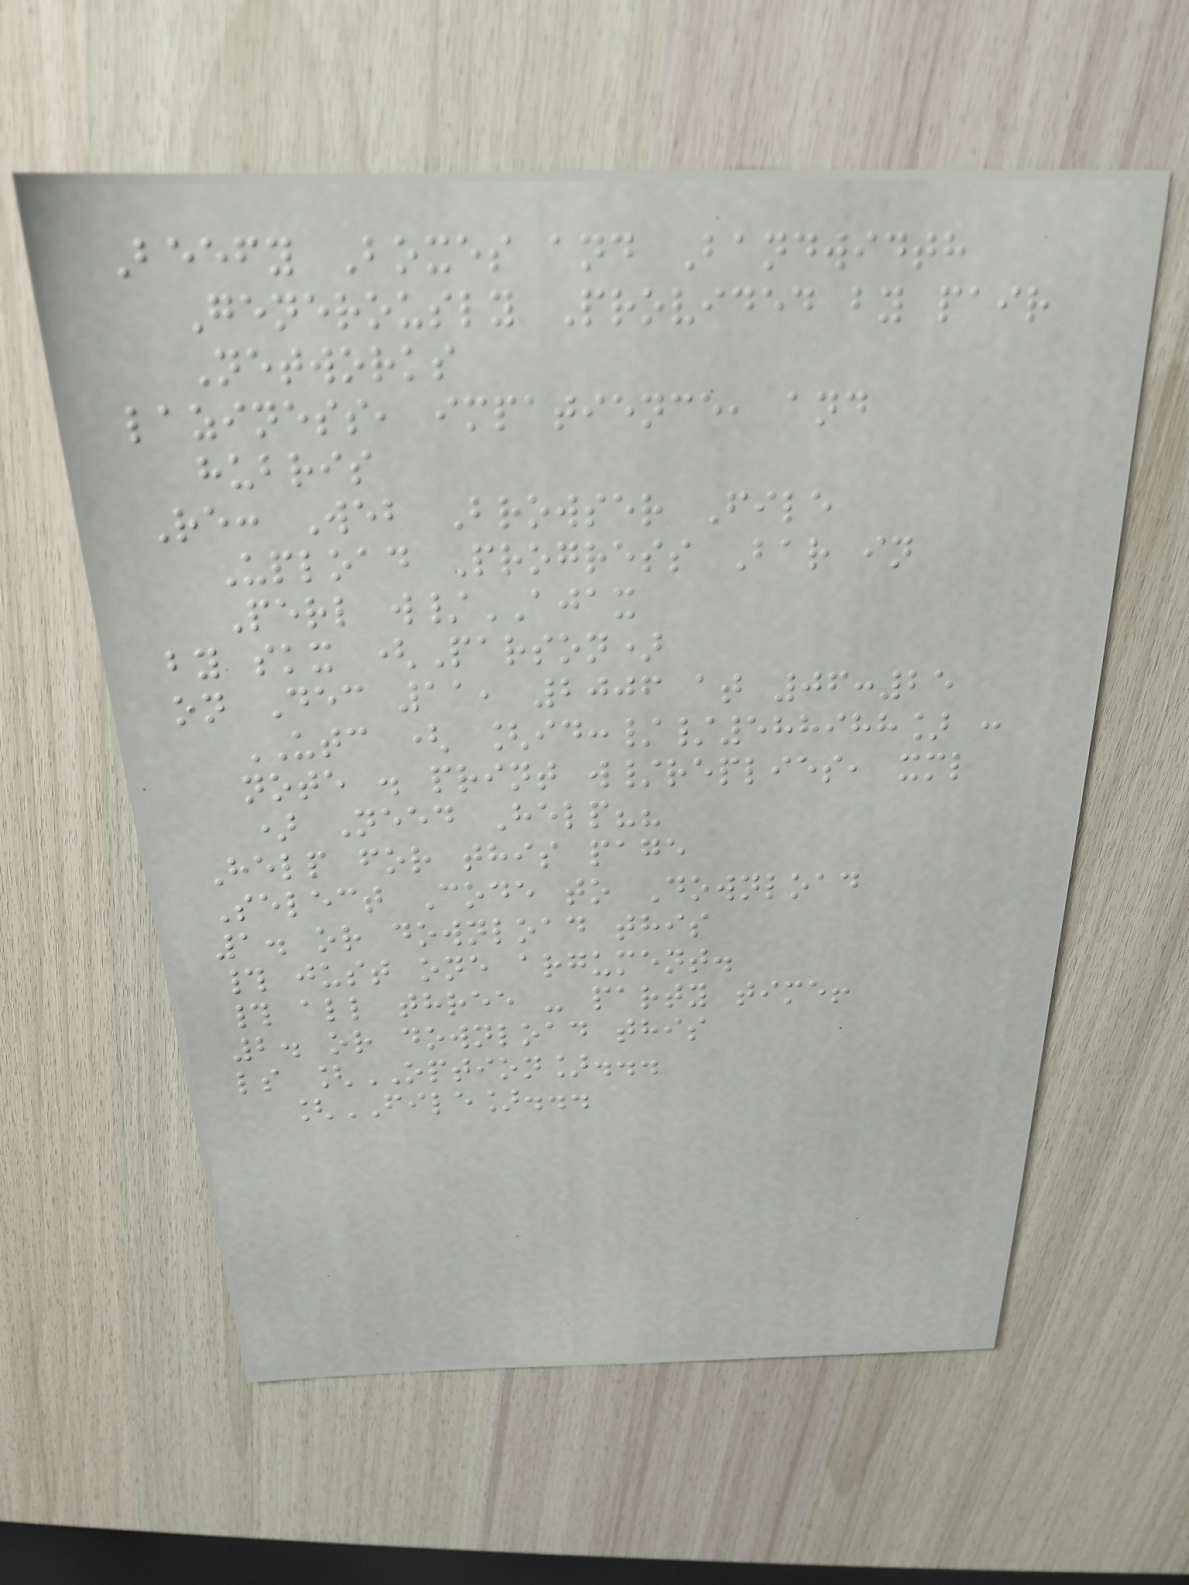Beefy Boxes and Bandwidth
Generously Provided by pair
Networks
laziness, impatience, and
hubris
Re: Web Browser File
Upload Progress Bar in
Perl w/AJAX
by skx (Parson)
on Dec 11, 2006 at 06:25
UTC ( [id://588988] :
note . print w/replies, xml
) Need Help??
Help for this page
Select Code to Download
1. or download this
# just one argument.
# all three - party time!
2. or download this
ls [OPTION]...
[FILE]...
